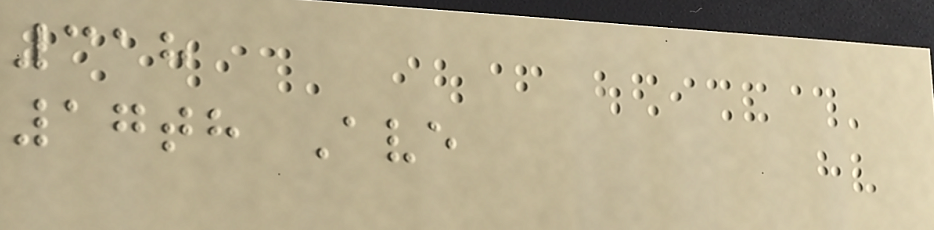318
17th Ave
